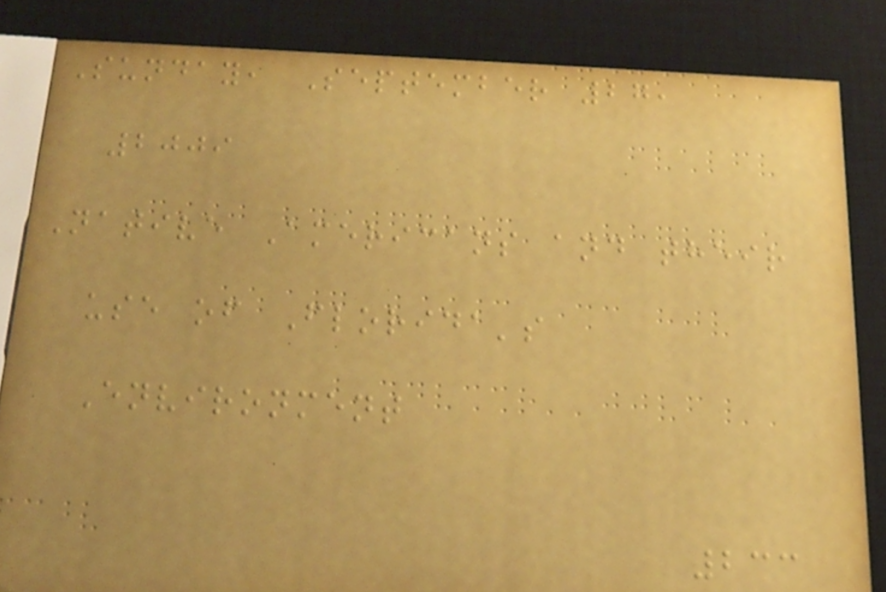Sunday, September 27,
2009
Native Americans and their
use of Florida's
Environment
233
